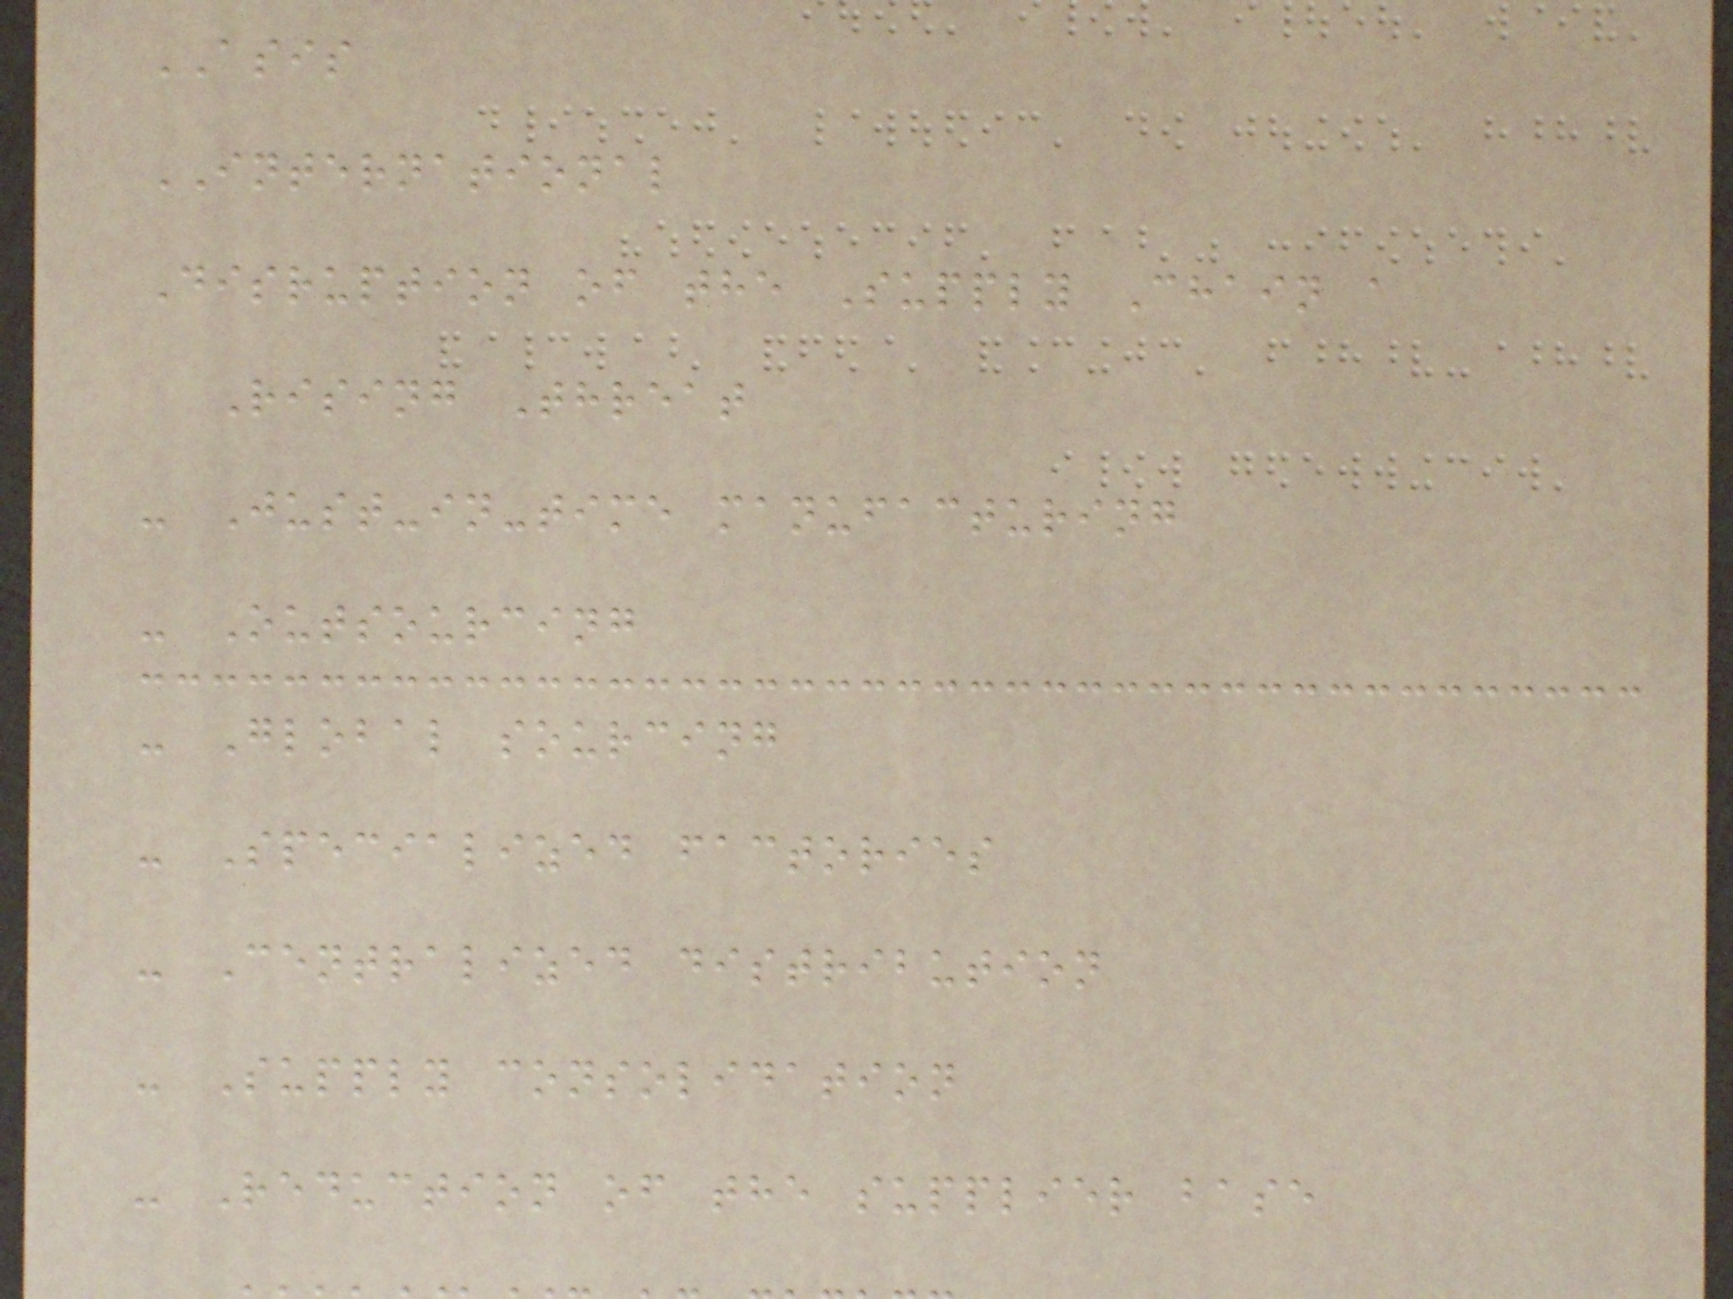ASIS
INTERNATIONAL
Disruption of the Supply Chain a
Rising Threat
- Just-in-time manufacturing
- Outsourcing
- Global sourcing
- Specialized factories
- Centralized distribution
- Supply consolidation
- Reduction of the supplier base
